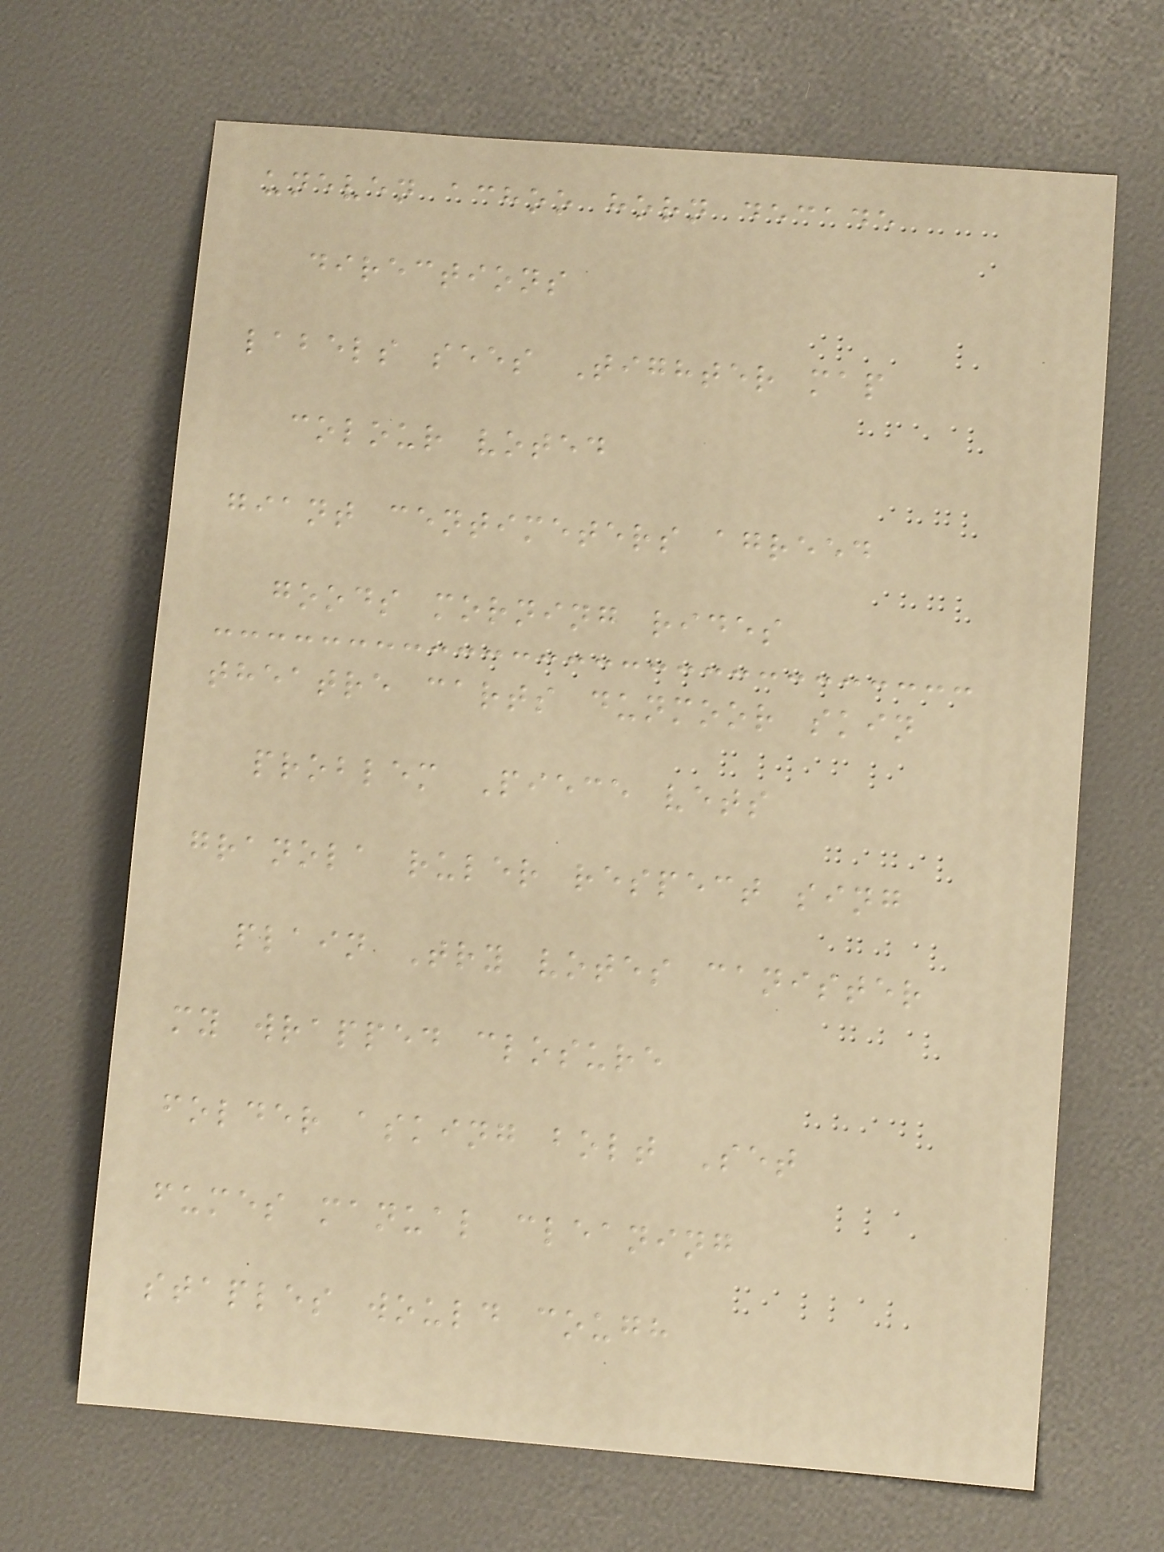uneven achoo horn decade
directions
labels sees Tighter map
colour voted
giant centimeters agreed
goods morning rides
theatre carts dunmoor skin
problem Piece vets
granola ruler respect sing
plain Try votes canister
my wrapped closure
folder asking bolt Set
fumes manual cleaning
staples would cough
